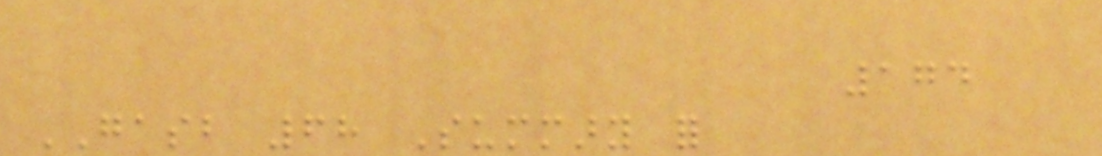174
GASB 68 Summary for
